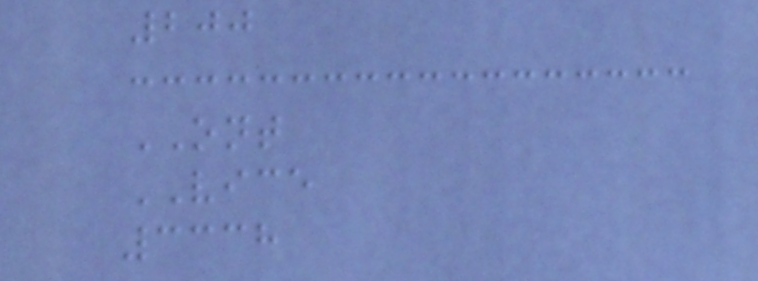200
ONT
VICE
3338
